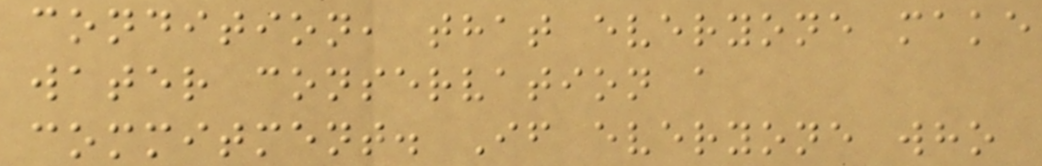condition, that everyone make
water conservation a
commitment. If everyone who
